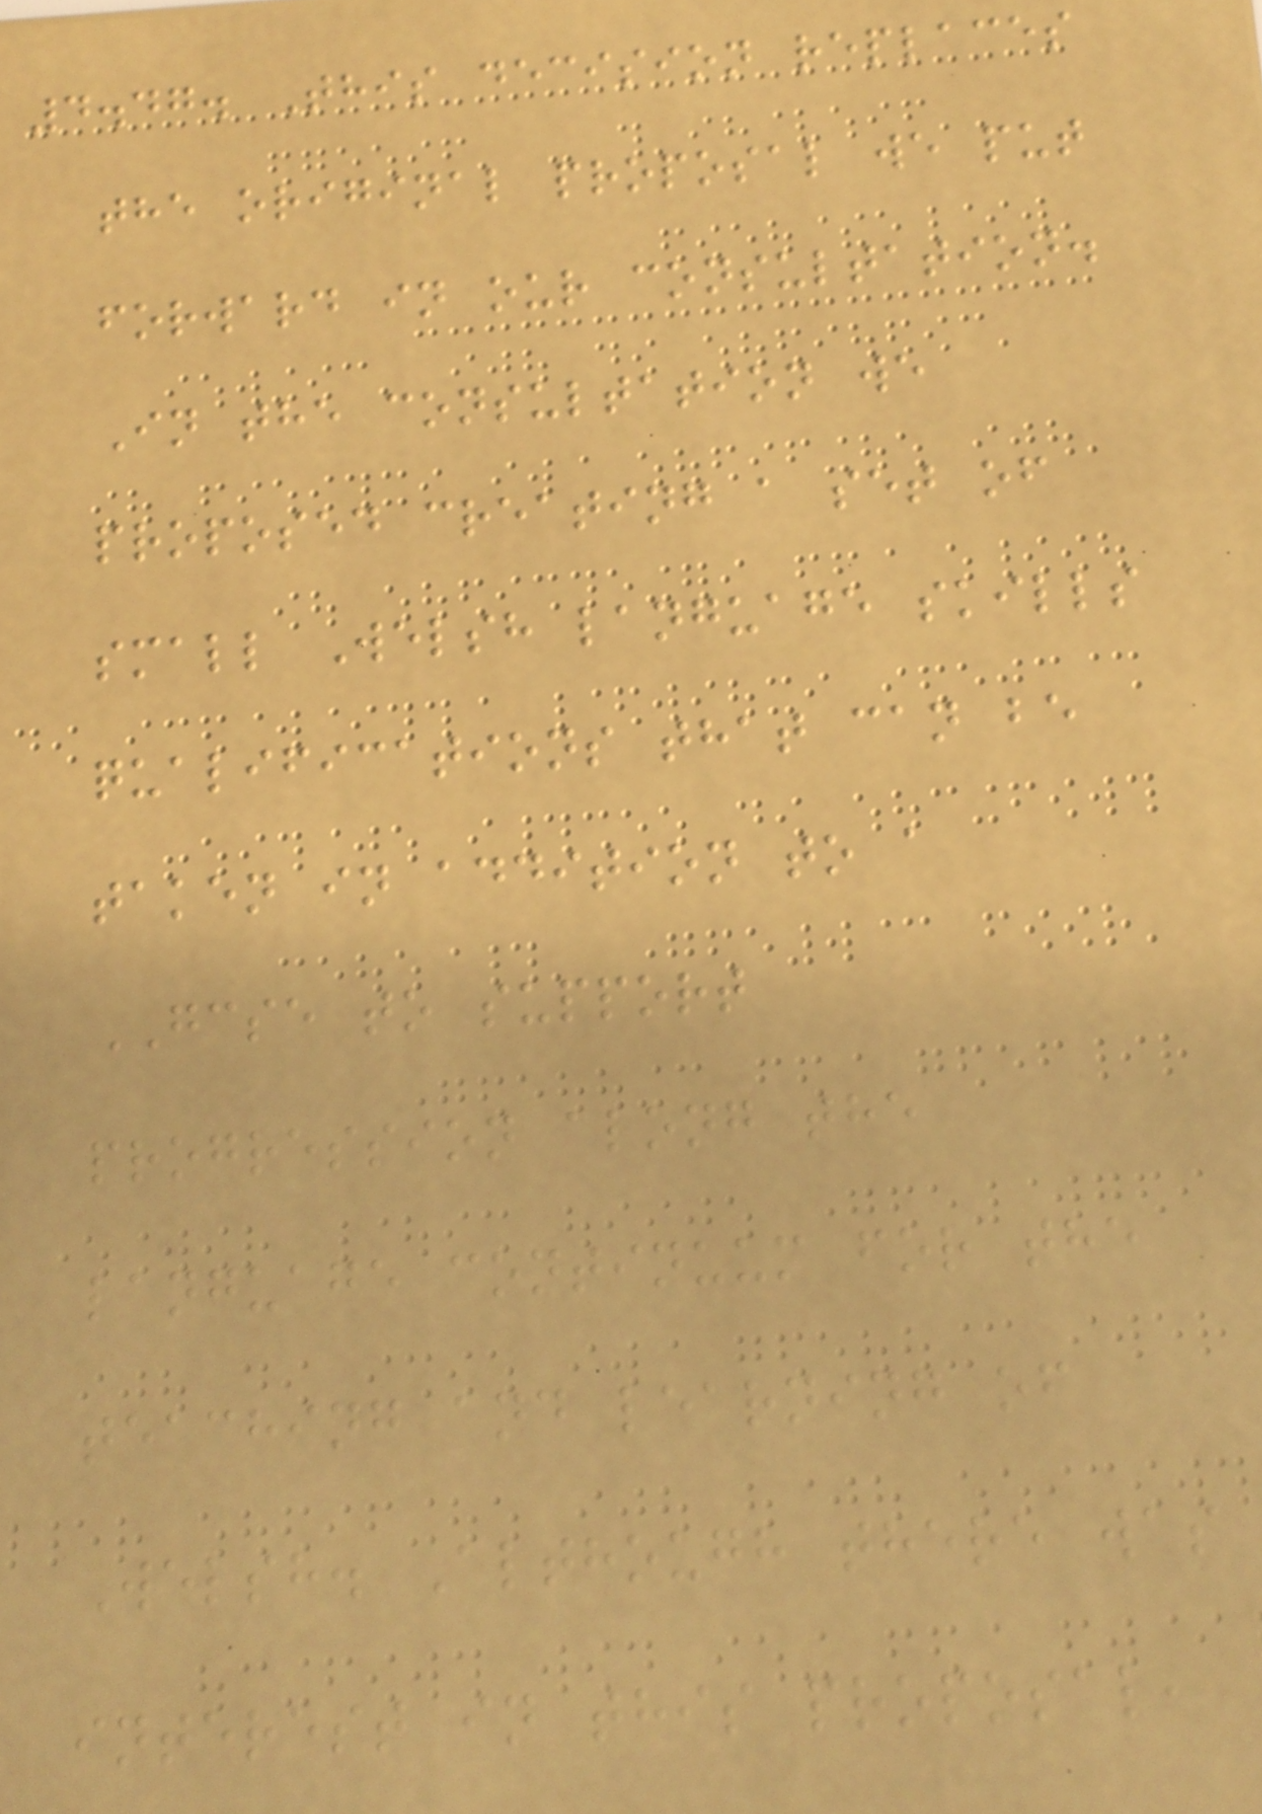4.47. This decision replaces
the original proposal we put
forward in our consultation.
In the consultation we
proposed creating a set of
small Welsh language skills
qualifications that can be
taken in addition to a
GCSE to support
progression along the
language continuum for the
teaching and learning of
Welsh. Although there was
interest in this proposal,
